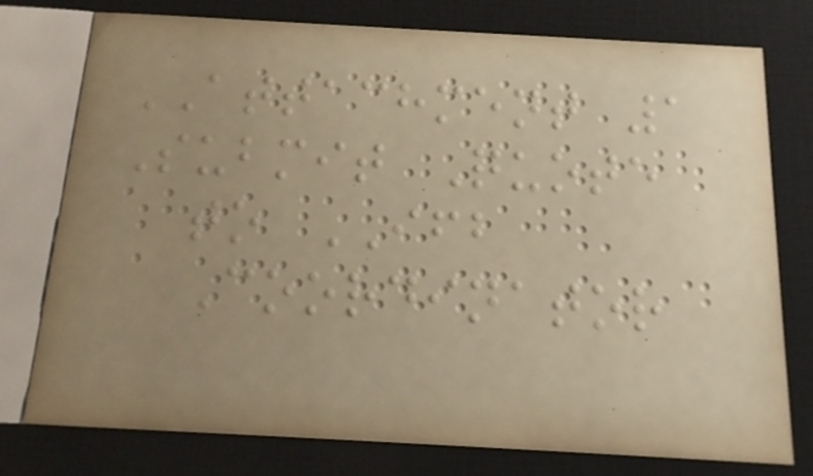ATTACHMENT 1
Submit Quote
to IFB
Coordinator
